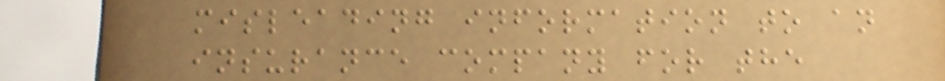misleading information to an
insurance company for the
